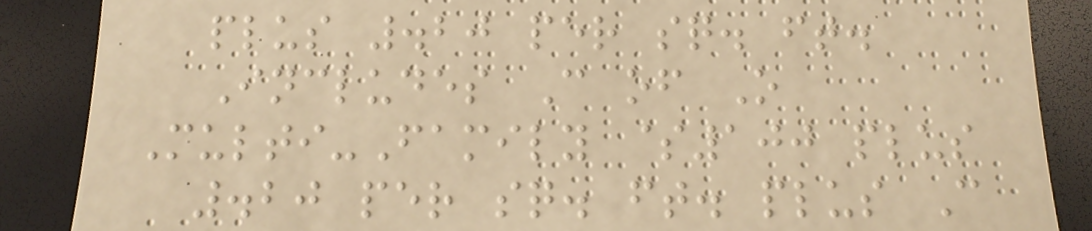plus .20 per sq. ft.
Includes C of O
Multi-Family $100 plus
.20 per sq. ft. plus C
